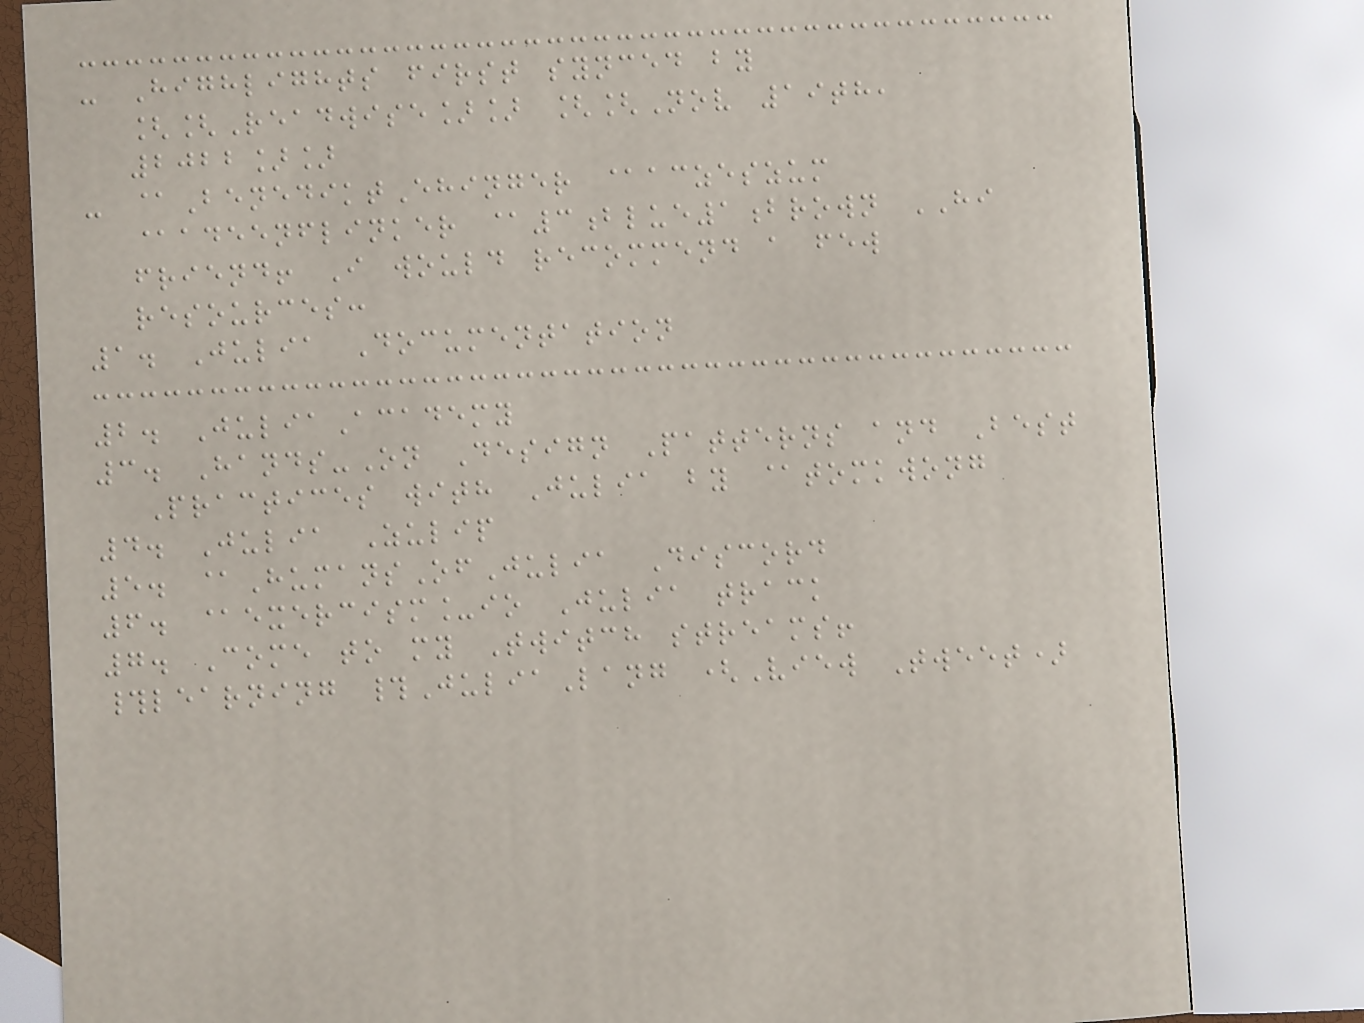- Highlights first synced by
[[Readwise]] [[Nov 19th,
2022]]
- @BenediktEhinger @aczeszum
@adeenflinker @3blue1brown HI
friend! I would recommend a few
resources:
1. Julia Documentation
2. JuliaAcademy
3. Hands-On Design Patterns and Best
Practices with Julia by @tomkwong
4. Julia Zulip
5. @HumansOfJulia Discord
6. @exercism_io Julia track
7. Come to my Twitch streams!
#learning #JuliaLang (View Tweet)
